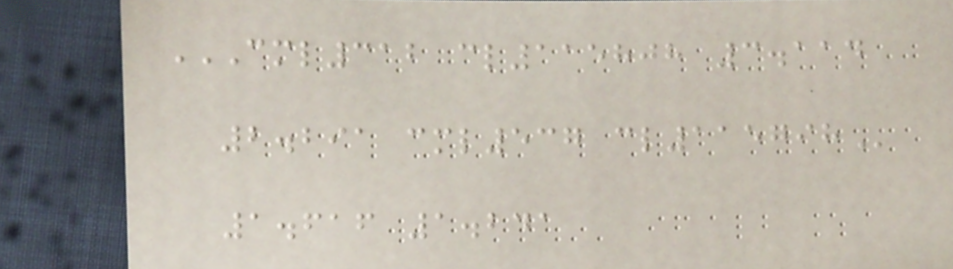CML312 CL115808 3.114
2.291 CML537 CL115798
1.616 1.241
